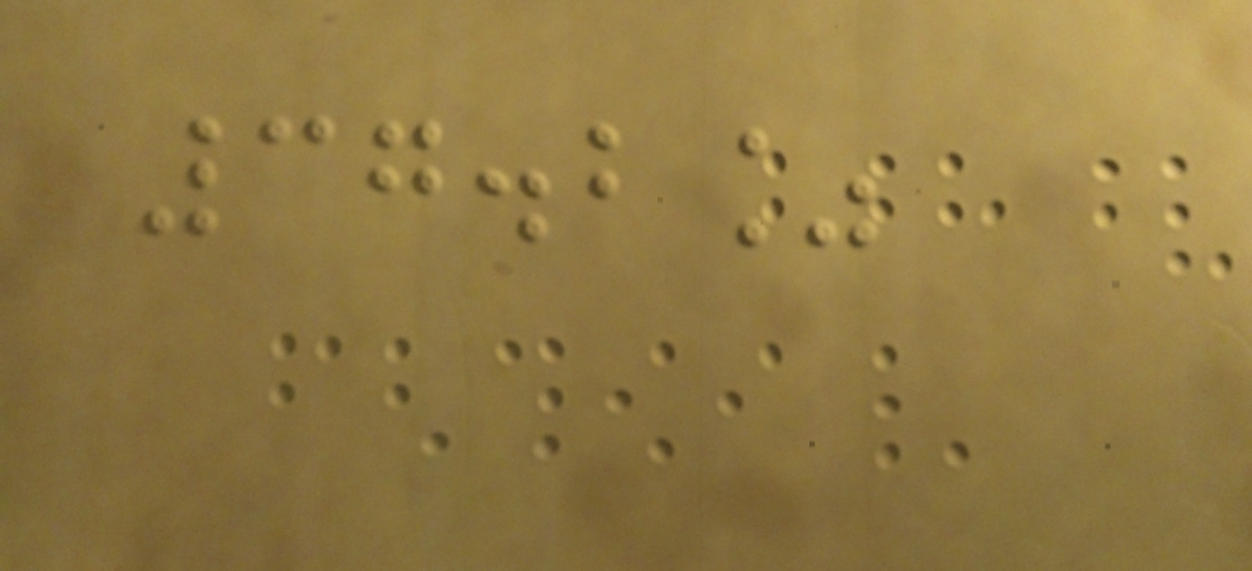37.2%
